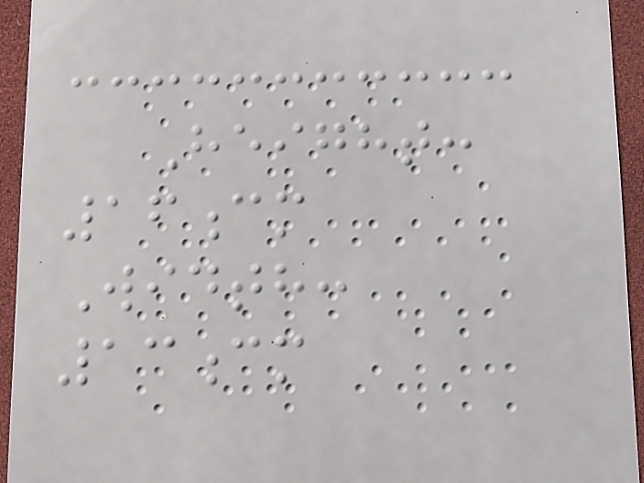Height:
16cm
Width:
13cm
